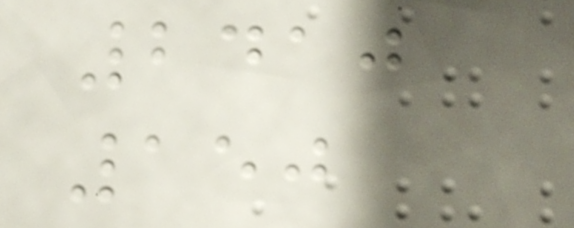2410
150
